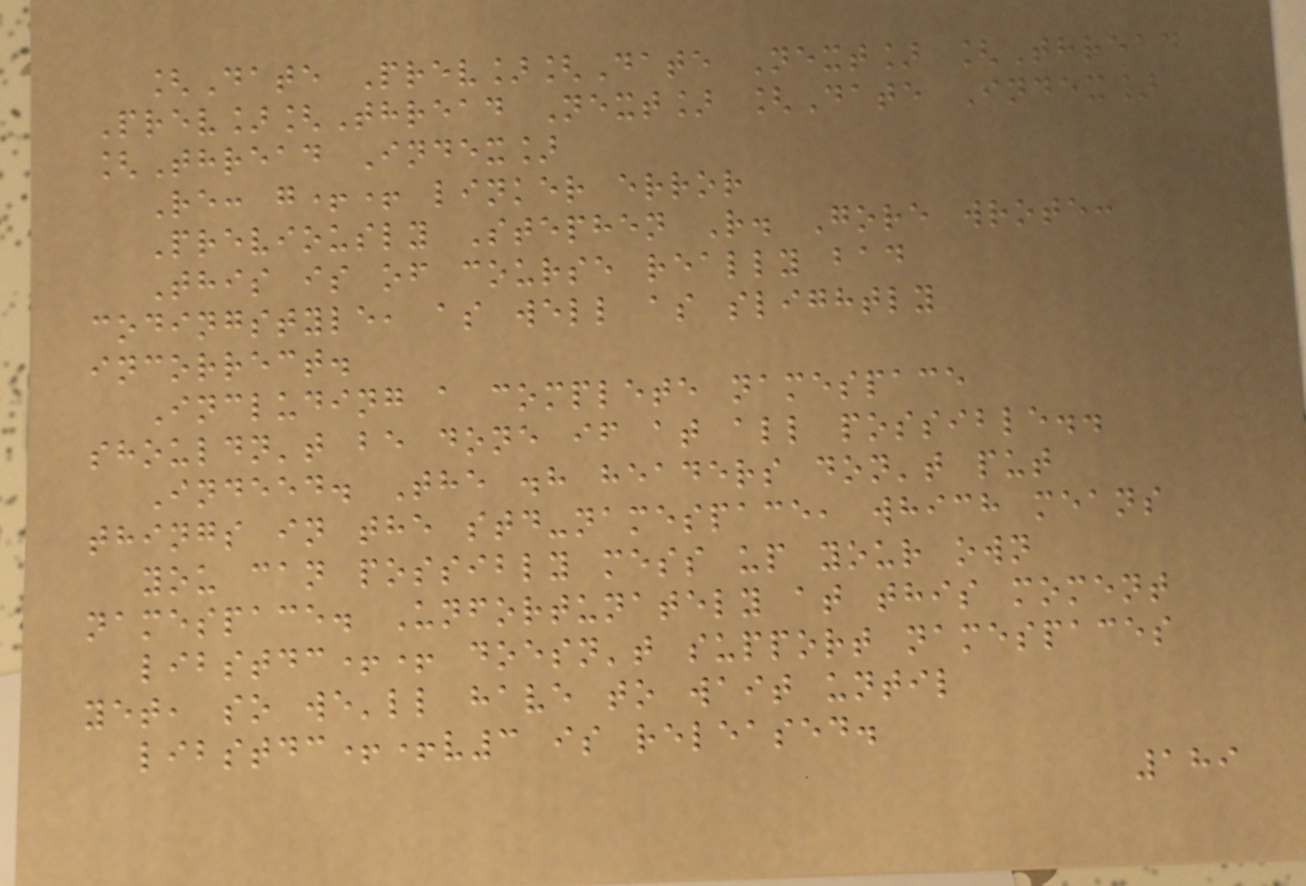[Date Prev][Date Next] [Thread
Prev][Thread Next] [Date Index]
[Thread Index]
Re: g++ linker error
Previously Stephen R. Gore wrote:
This is of course really bad
codingstyle, as well as slightly
incorrect.
Including a complete namespace
shouldn't be done if at all possible..
Indeed. The .h headers don't put
things in the std-namespace, which means
you can possibly mess up your own
namespace. Unfortunately at this moment
libstdc++ doesn't support namespaces
yet, so we'll have to wait until
libstdc++v3 is released.
189
